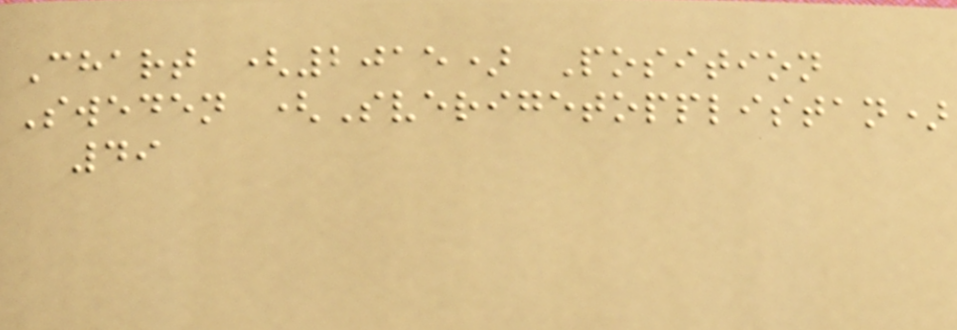Chart (2015) Position
Sweden (Sverigetopplistan)
49
